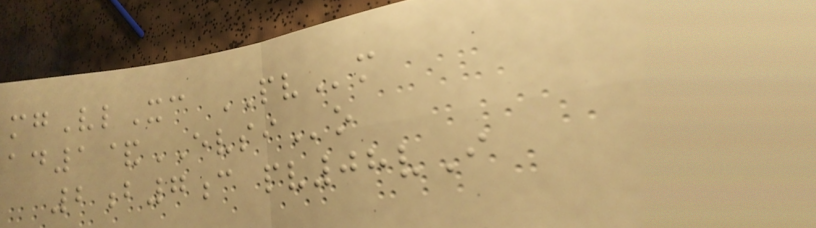mgVlXc PVm
ad1&EVSIo
2b7c pv08vI
